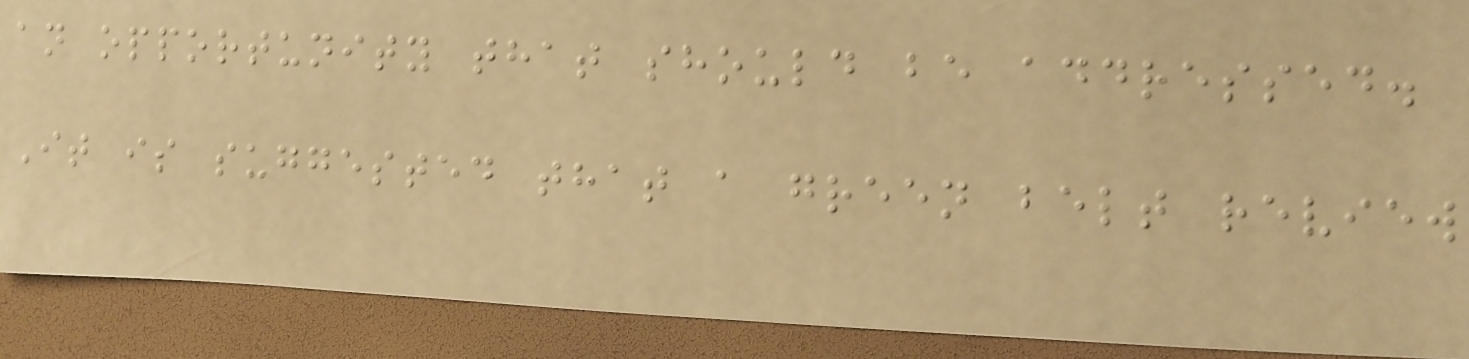an opportunity that should be addressed.
It is suggested that a green belt review
